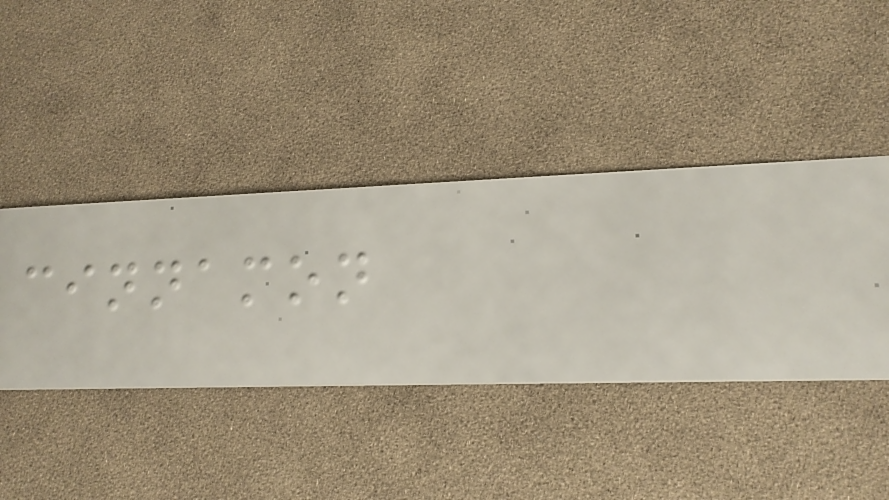cinnamon
